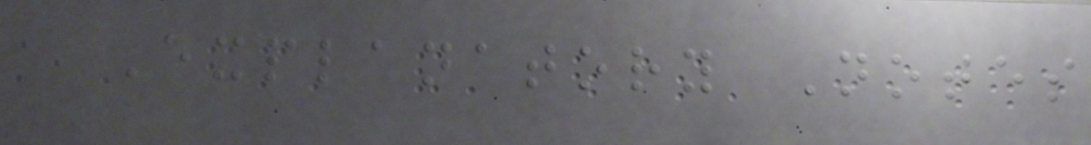Explanatory Notes
